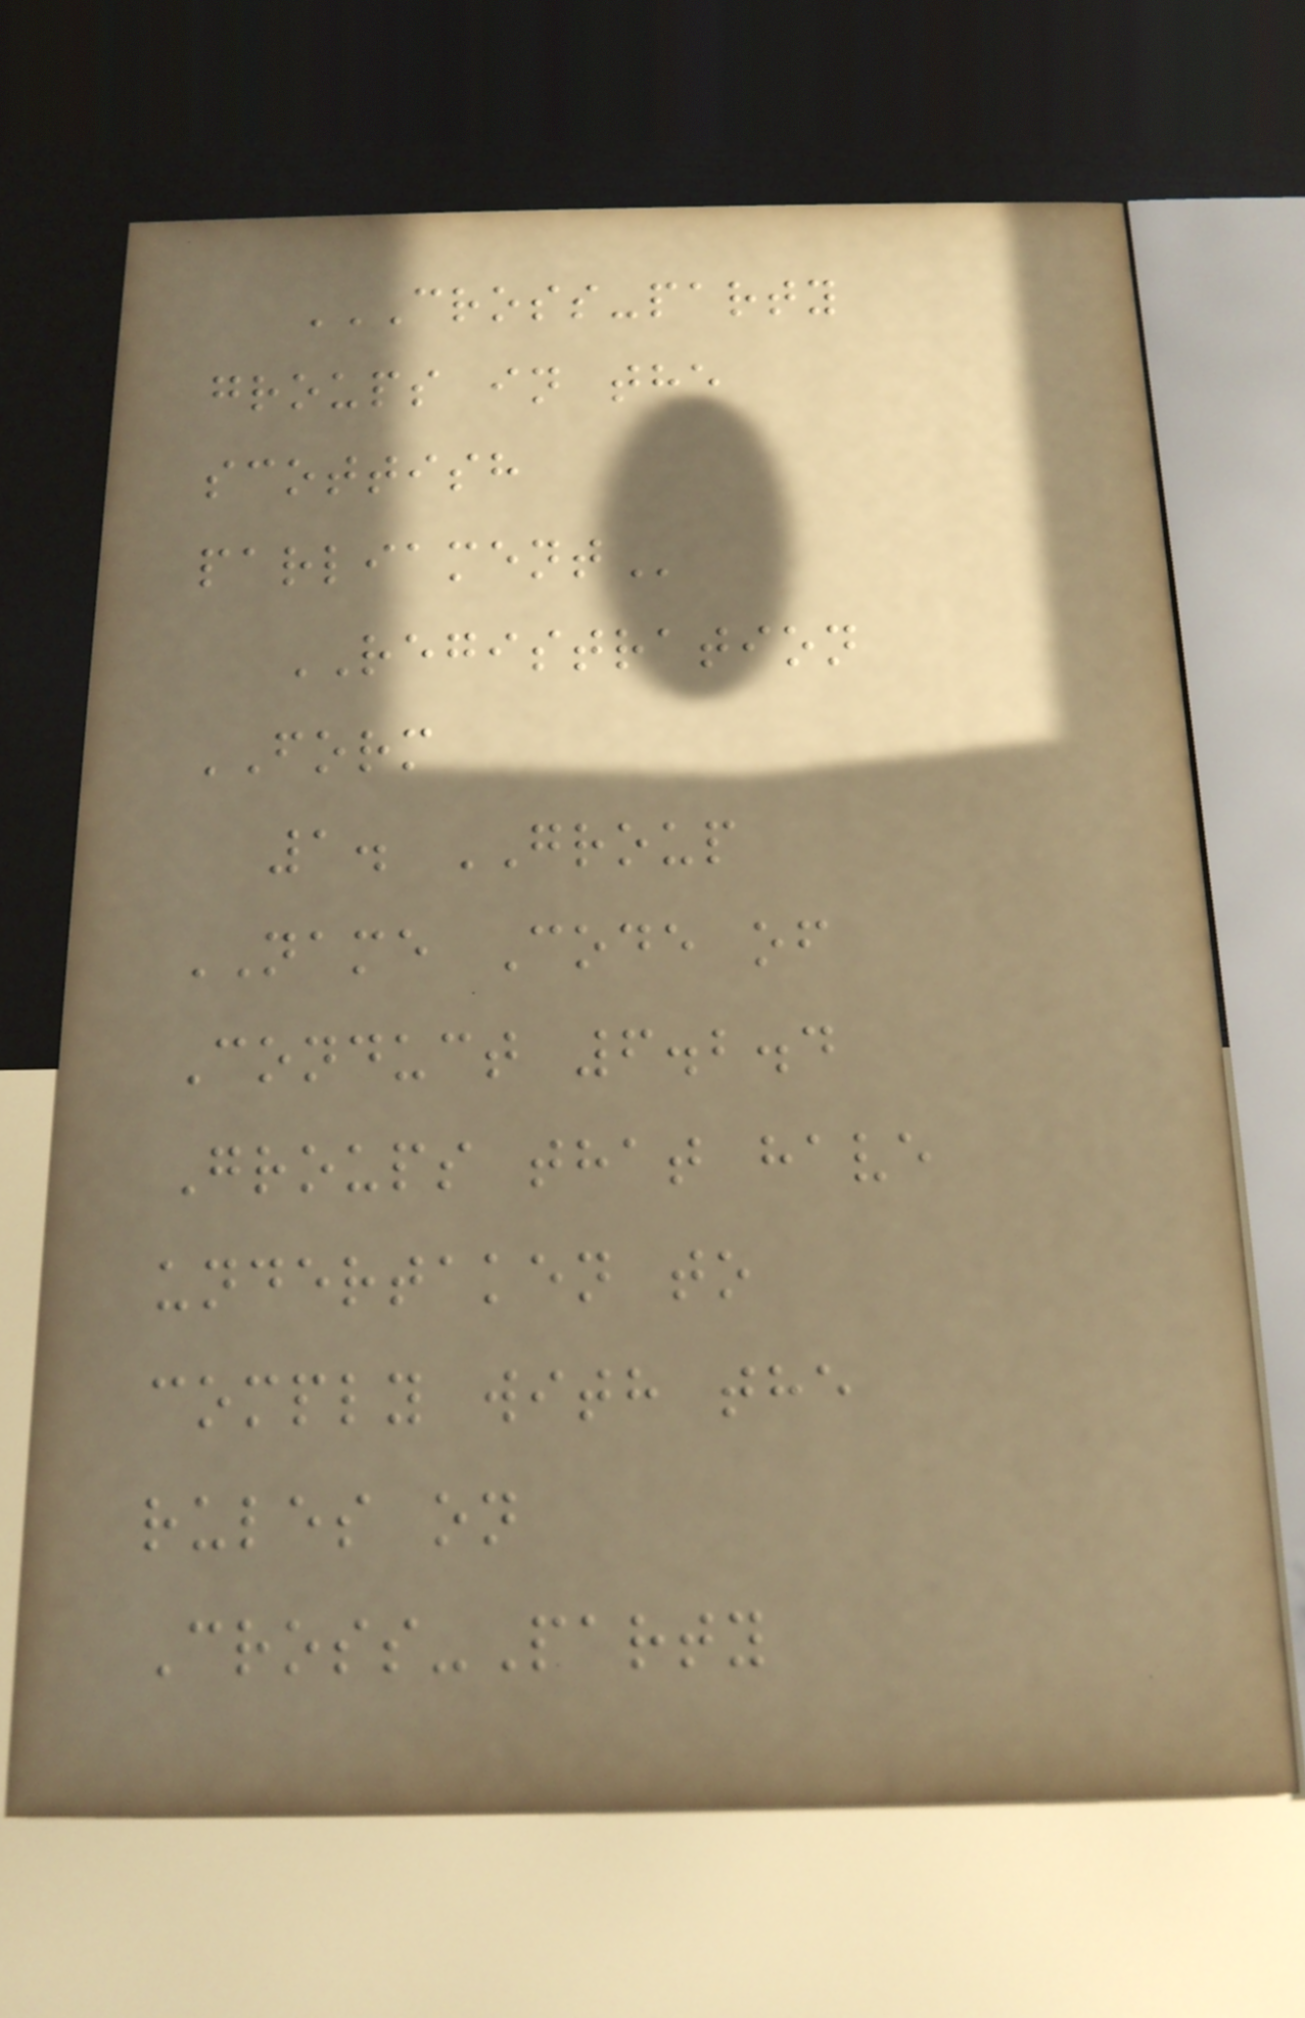CROSS-PARTY
GROUPS IN THE
SCOTTISH
PARLIAMENT
REGISTRATION
FORM
1. GROUP
NAME Code of
Conduct 6.2.4
Groups that have
undertaken to
comply with the
rules on
Cross-Party
